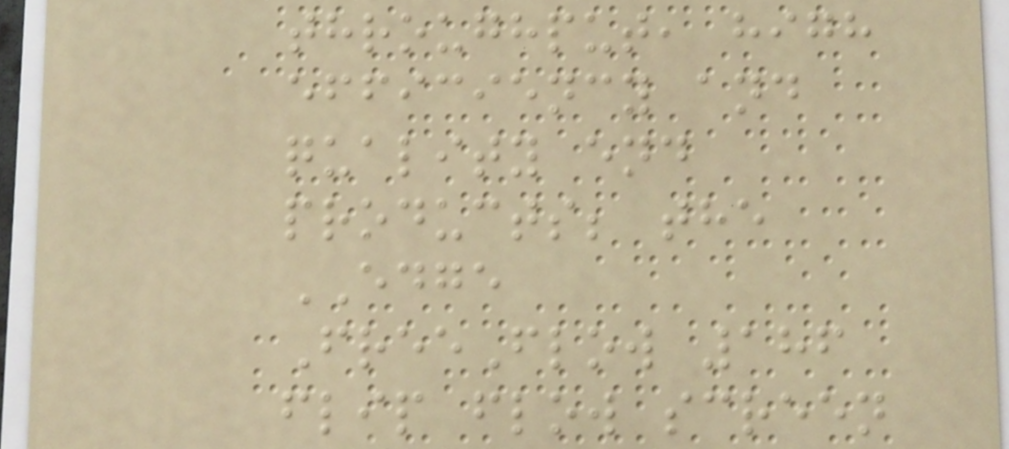throughput, high
efficiency and
quality end
products; the
EDGE
FreeFlow 186
flip flow screen
